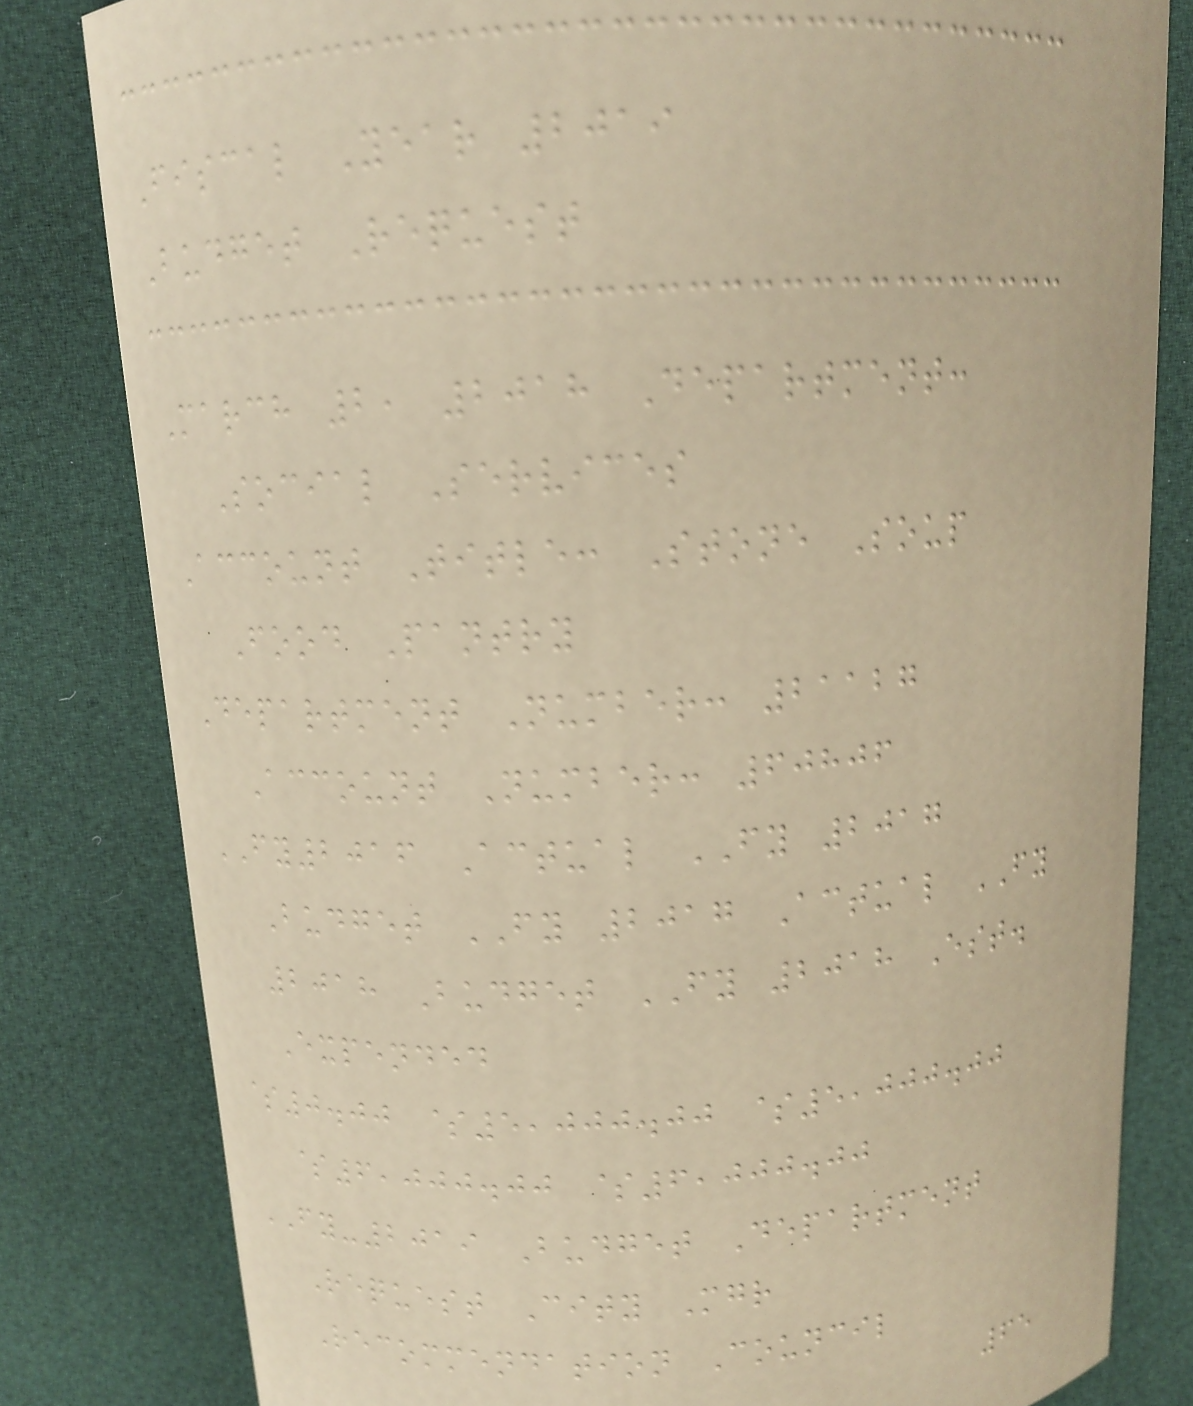Fiscal Year 2019
Budget Request
March 2, 2018 Department:
Social Services
Account Title: Stone Soup
Food Pantry
Department Number: 21127
Account Number: 60806
FY2016 Actual FY 2017
Budget FY 2017 Actual FY
2018 Budget FY 2018 Est.
Expended
$0.00 $5,000.00 $5,000.00
$6,000.00 $6,000.00
FY-2019 Budget Department
Request City Mgr
Recommendation Council
65
